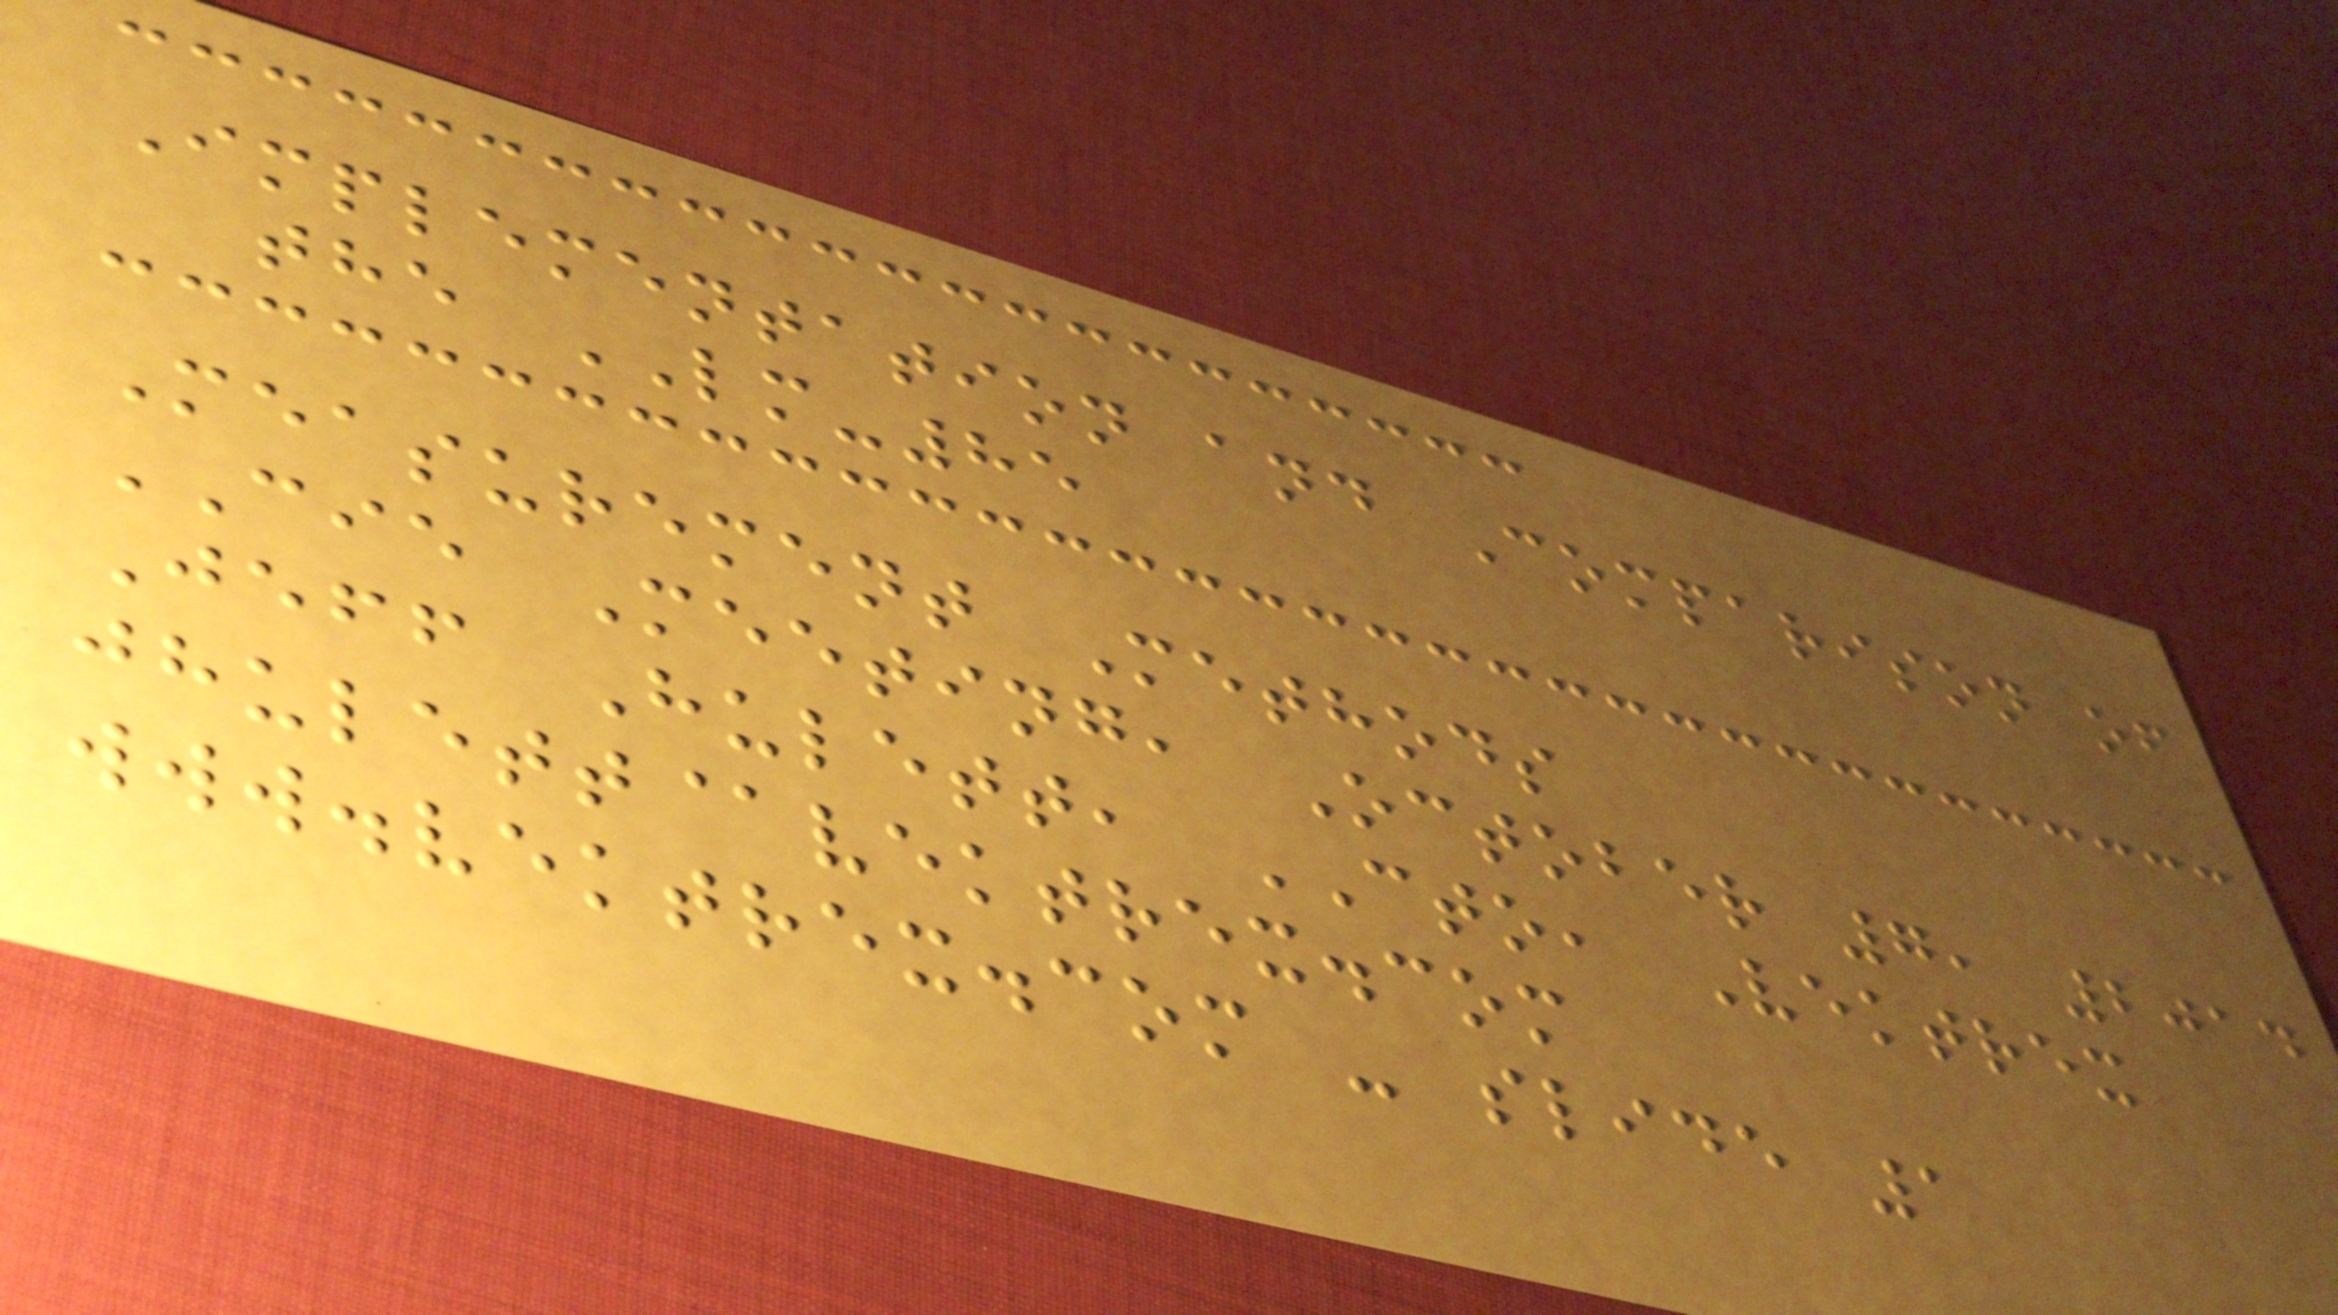Implementation and Comparison of
the LM-85
Measurement Methods
CIE Meeting, October 7, 2014
Jeff Hulett, CTO, Vektrex
jhulett@vektrex.com
www.vektrex.com - slide 1
